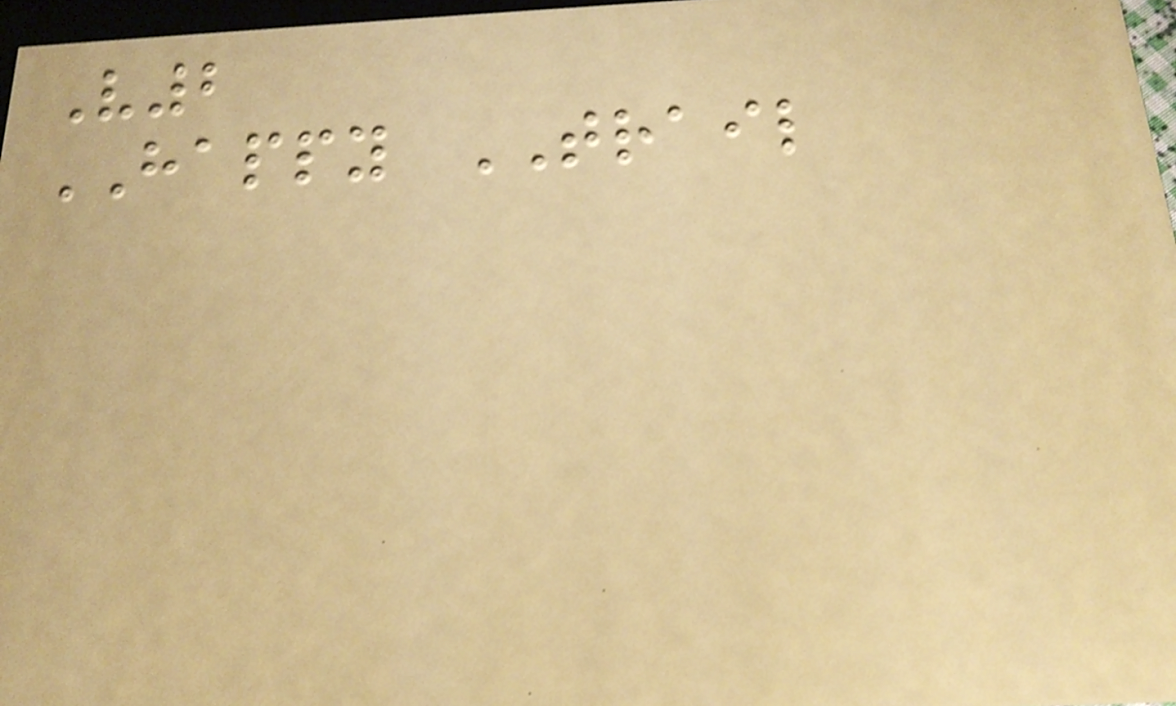V2
HAPPY TRAIL
